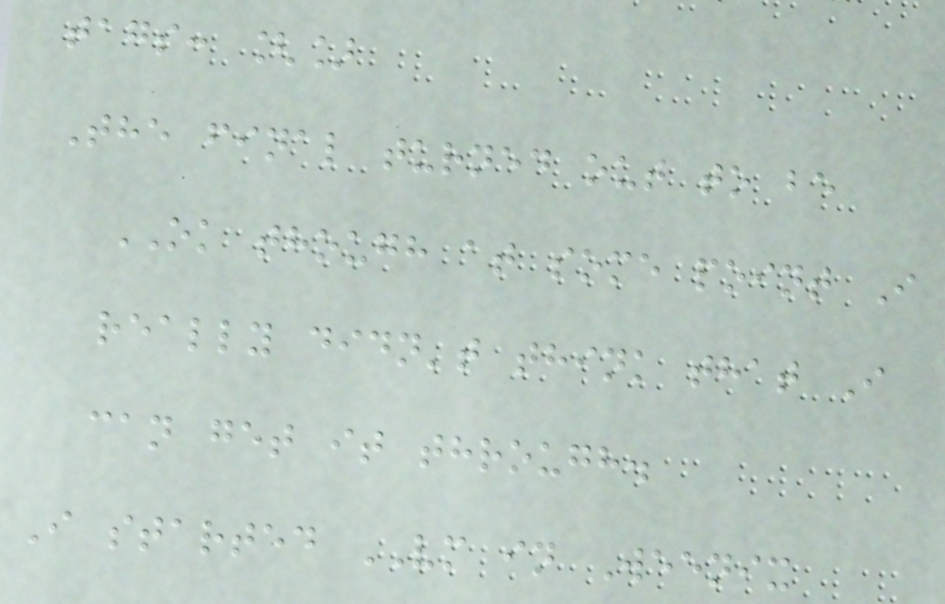tags: []
The final turned out to be
OK though at some point I
really didn't think that I
can get it through.
I started VM in Weenix
